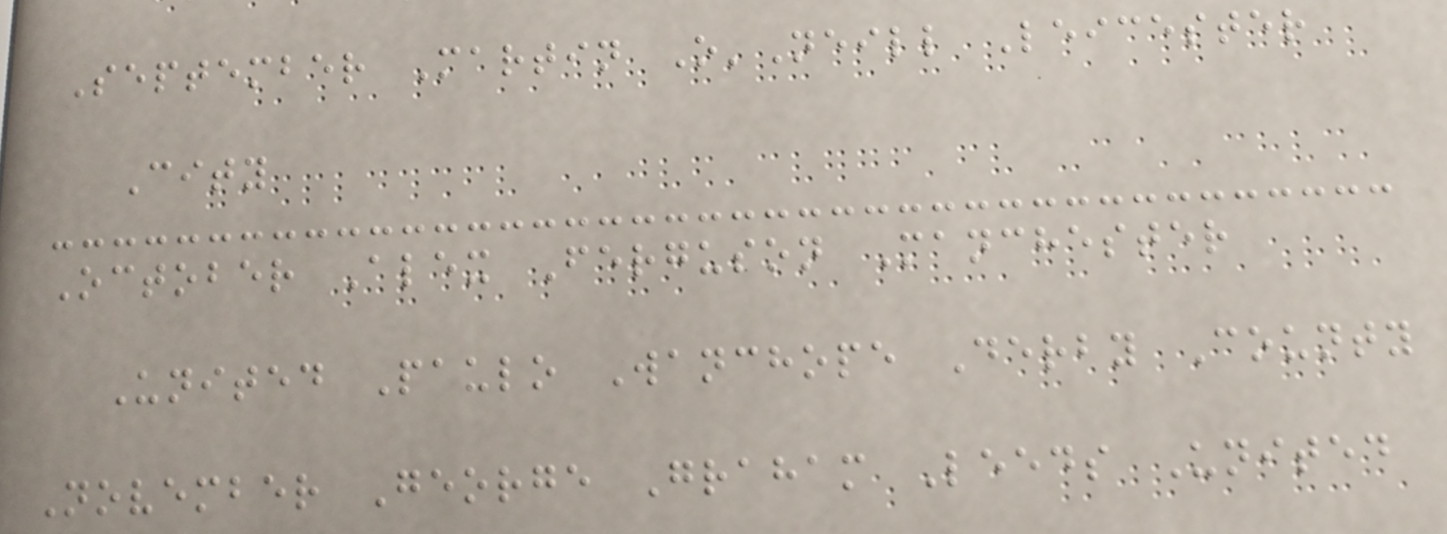September Martin O'Neill Leicester
City
October Alex Ferguson Manchester
United Paulo Wanchope Derby County
November George Graham Leeds United
